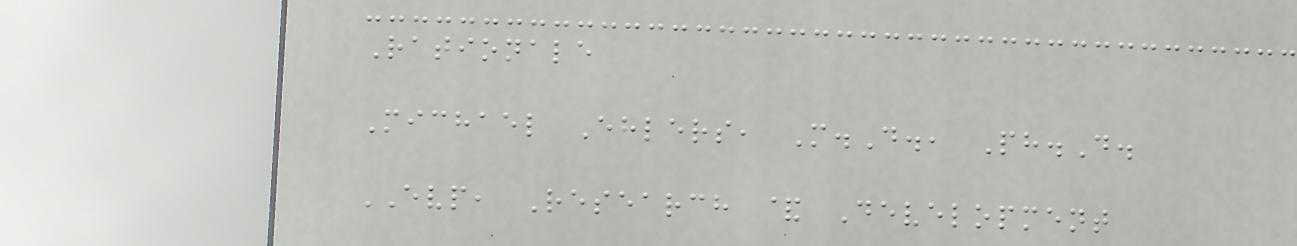Rationale
Michael Ehlers, M.D., Ph.D.
EVP, Research & Development
